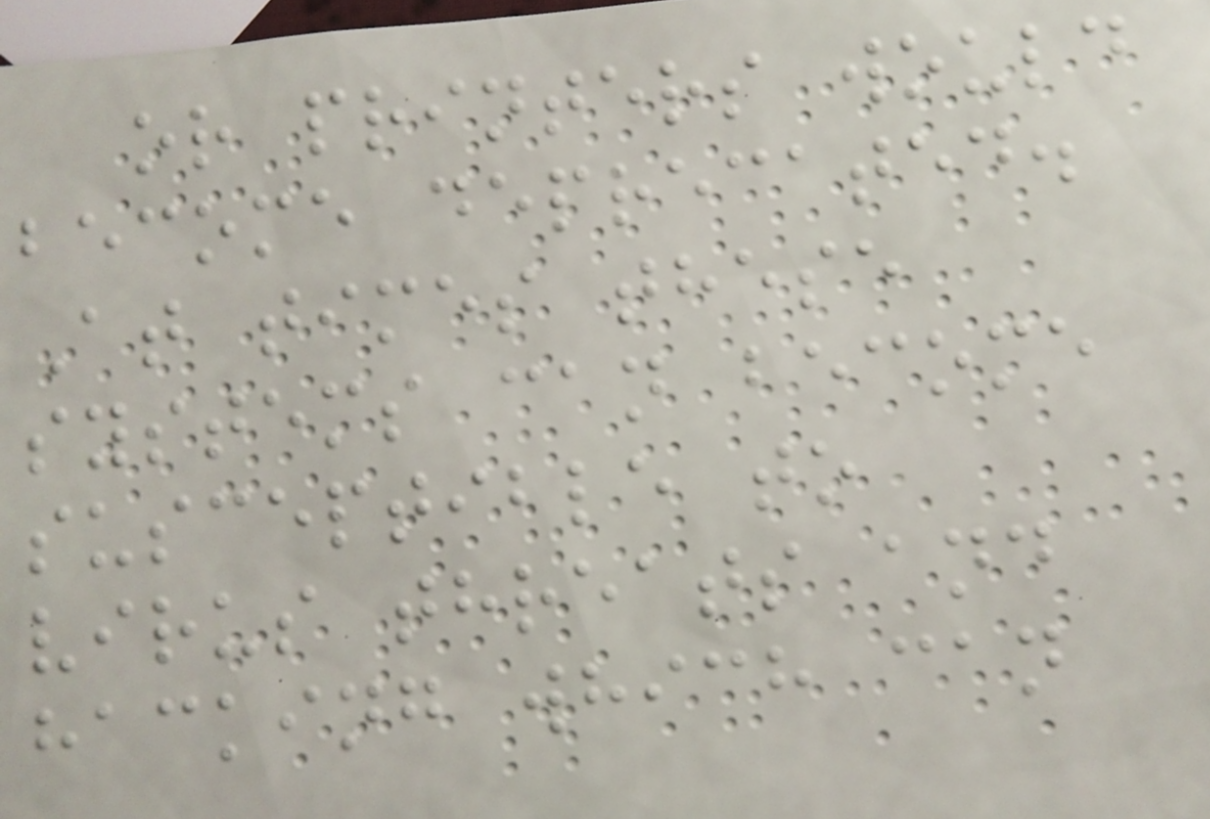or printers would
become deprecated.
At times these
systems can become
susceptible to
virus threats and
hacking which can
